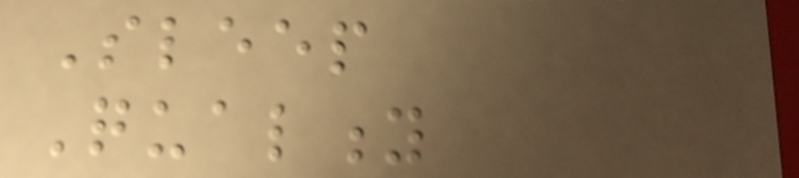Sleep
Quality
